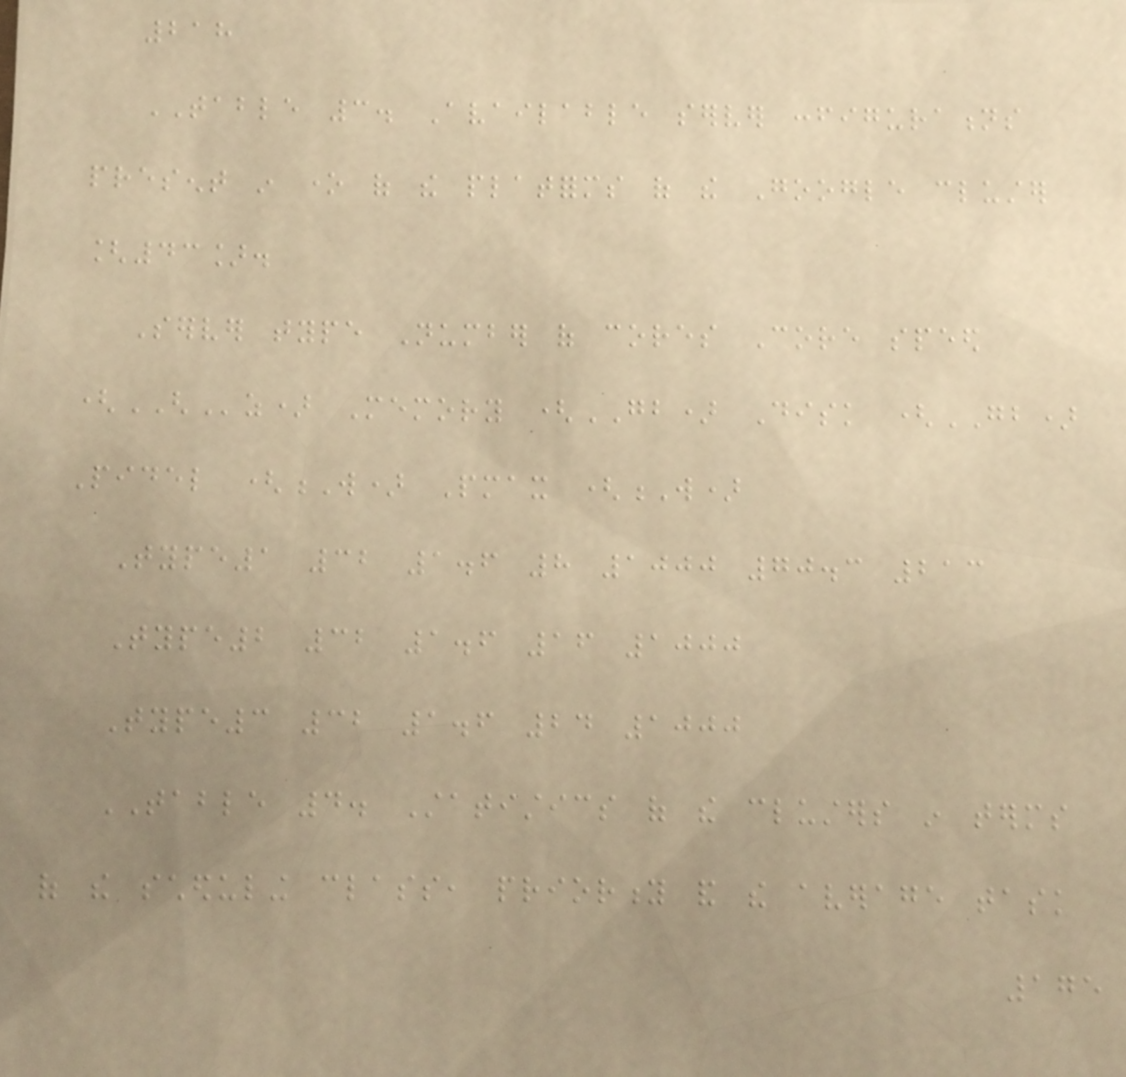218
TABLE 3. Available server configurations
present in one of the platforms of the Google cluster
[43].
Server type Number of cores Core speed
(GHz) Memory (GB) Disk (GB)
Pidel (W) Pmax (W)
Type1 32 1.6 8 1000 70.3 213
Type2 32 1.6 16 1000
Type3 32 1.6 24 1000
TABLE 4. Statistics of the clusters in terms
of the scheduling class, priority and the average task
175
